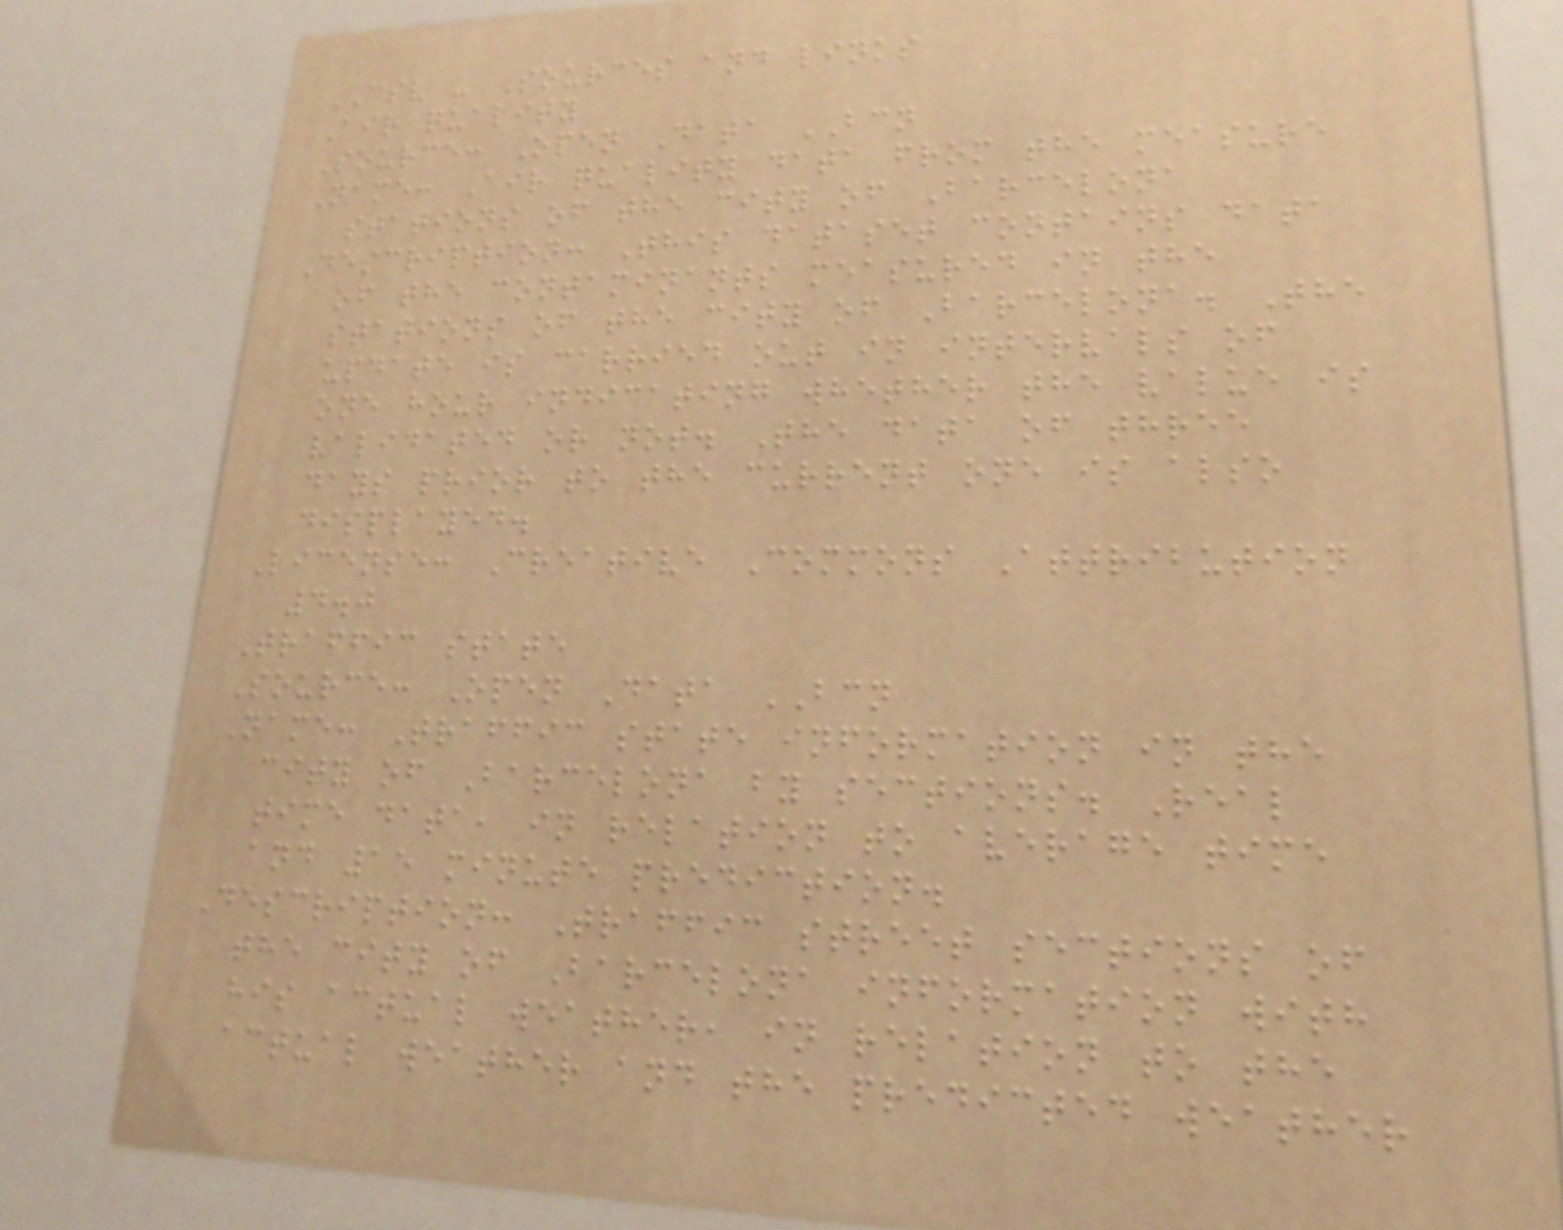CSV - Sources and links
Air quality
Source: Open Data BCN
Name: Air quality data from the measure
stations of the city of Barcelona
Description: This dataset contains data
of the contaminants measured in the
stations of the city of Barcelona. The
update is carried out in intervals of
one hour indicating whether the value is
validated or not. The data of three
days prior to the current one is also
displayed.
License: Creative Commons Attribution
4.0
Traffic state
Source: Open Data BCN
Name: Traffic state information in the
city of Barcelona by sections. Real
time data, in relation to average time
and 15 minute prediction.
Description: Traffic street sections of
the city of Barcelona information with
his actual weather, in relation to the
actual weather and the predicted weather
